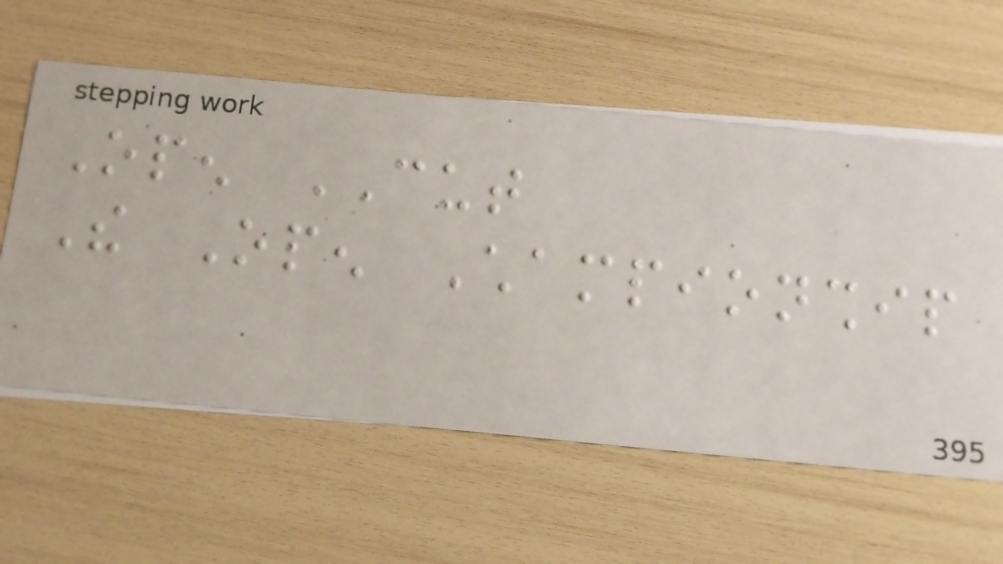Open CUT
The Open Championship
